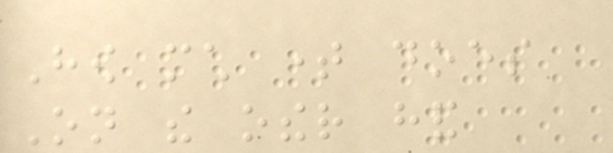How much time does
On the other hand
